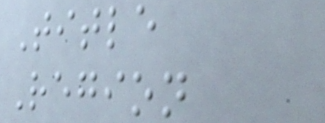Title
Region
